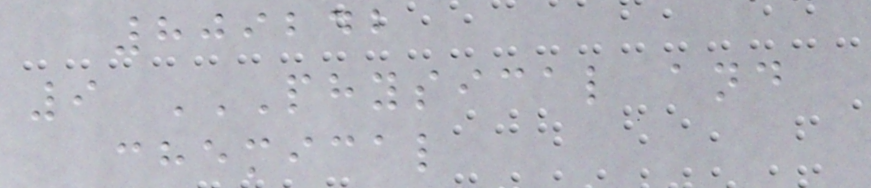809242
9 PHYSICAL AND
CHEMICAL
